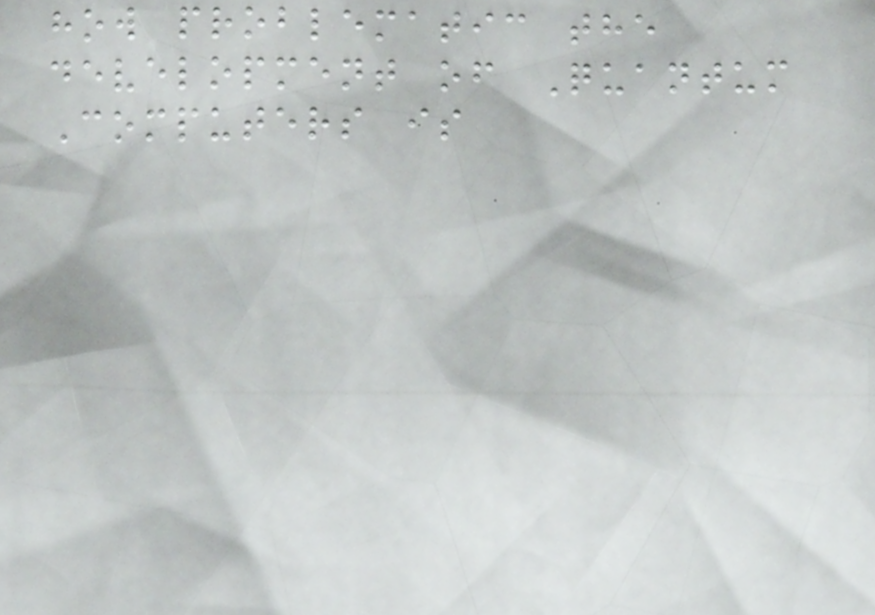how problematic the
development of Quantum
Computers is
